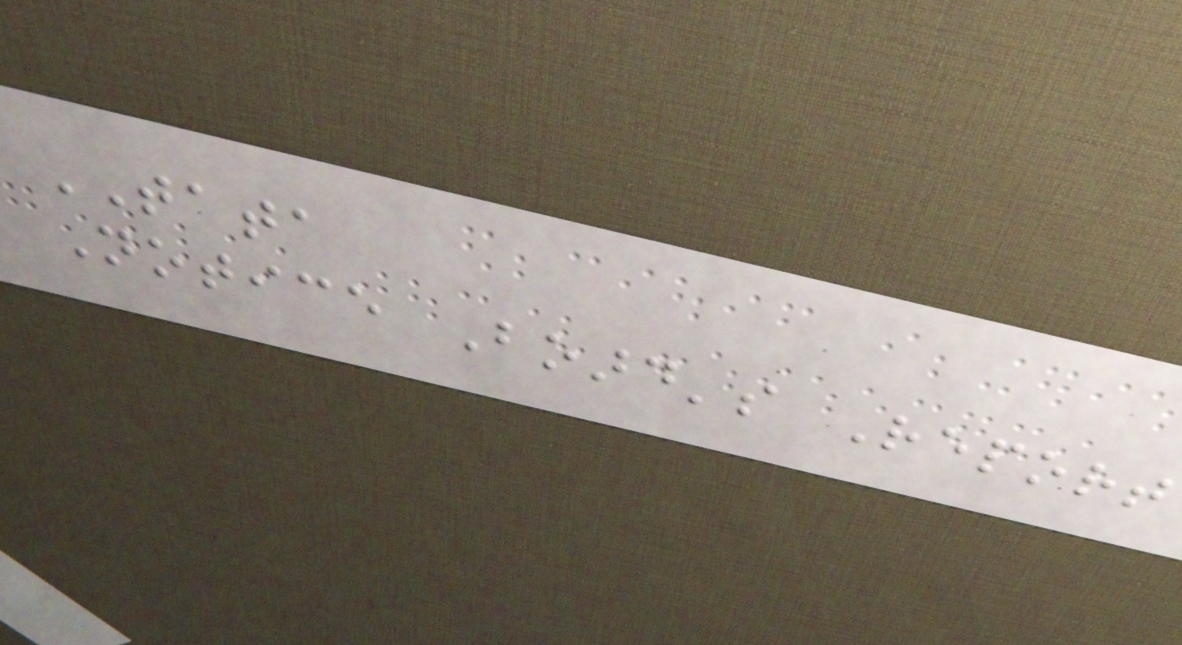TATA
Notice Board's Report
